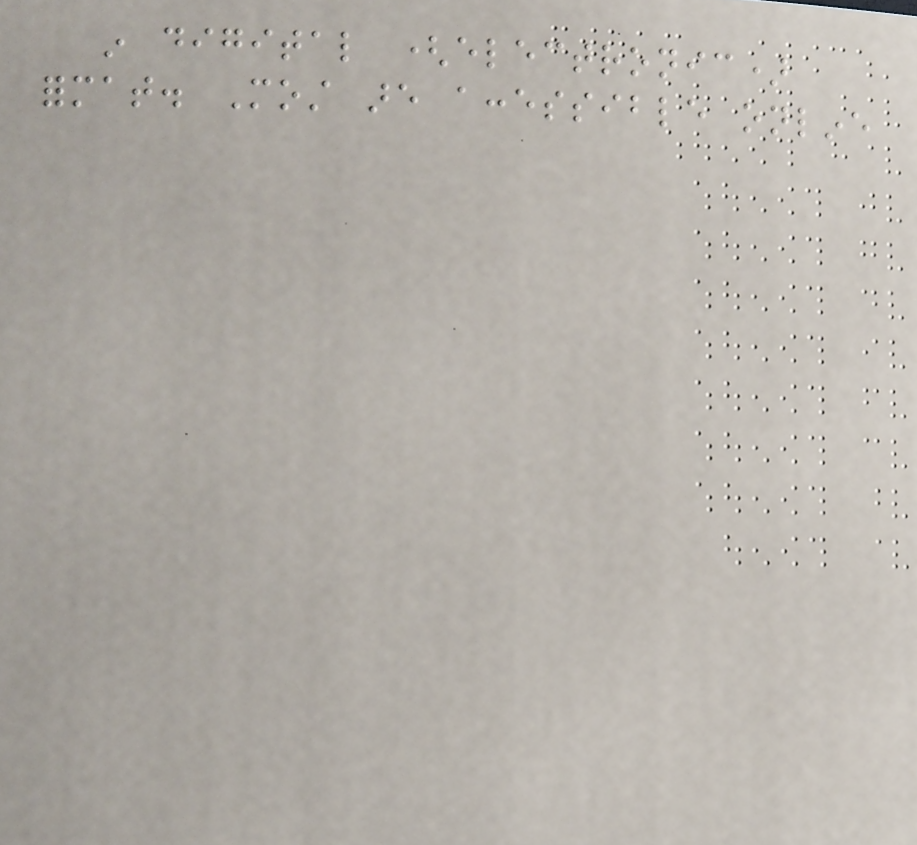in digital (electronic)
format. Most are accessible online
